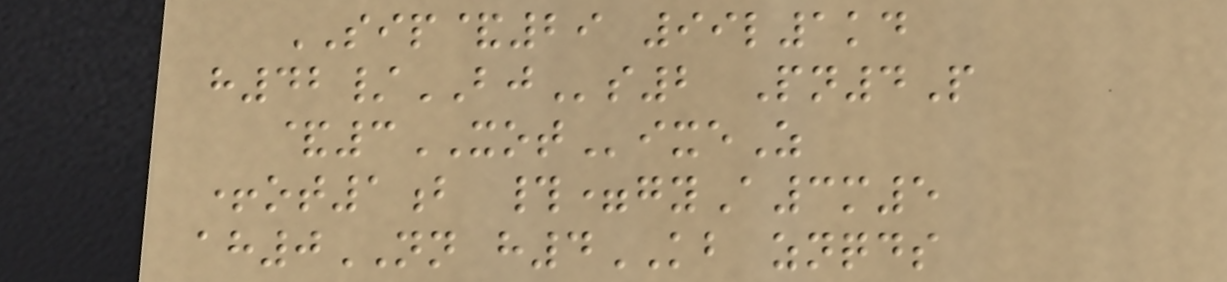SIP&29 99l1kd
h42/BJs2 Pn4P
&3XOTixeZ
+ot1b #=gyA3m5
ah0NN h4KB znqds
